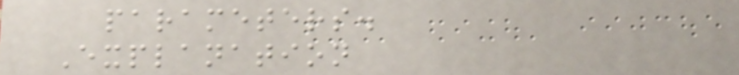parameters.
Explanation
